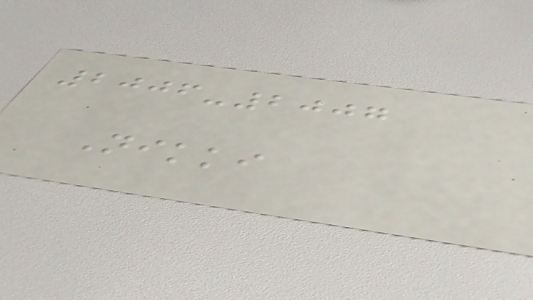2006-2007
Nikki
